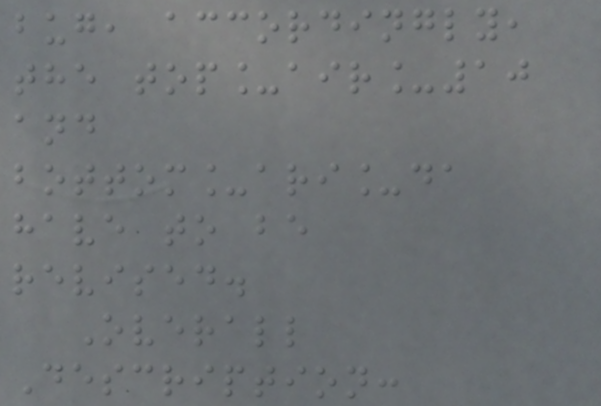bug, accordingly,
the top_air_10
and
bottom_ari_da
have to be
revised.
Overall
Description:
